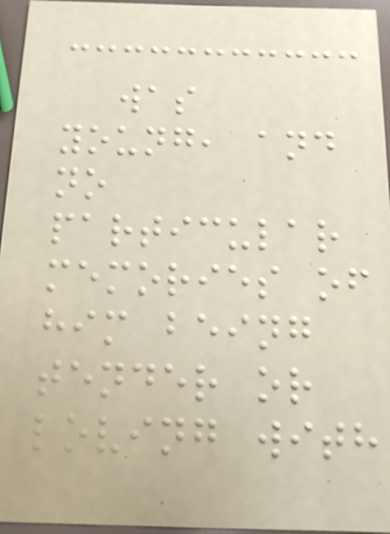was
young, and
no
particular
memories of
him being
tender or
loving with
